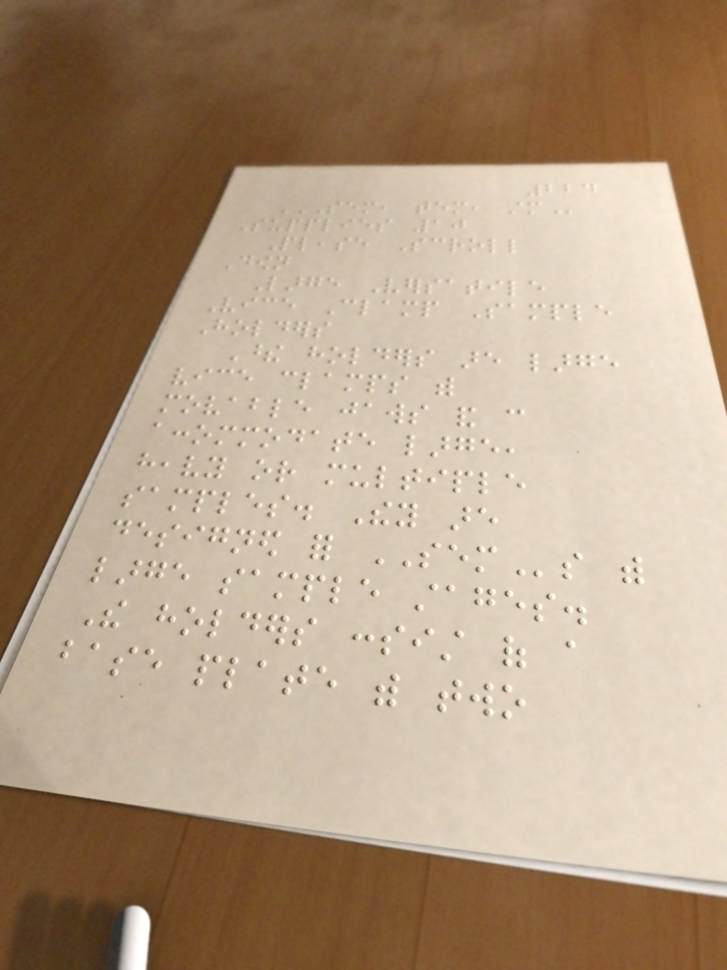224
SEM, TEM, STM
Supplies 10
Please Scroll
Down
Large Versatile
Vice Clamp Sample
Holders
These holders are large
vice clamps with
movable jaws and can
accommodate large,
heavy or multiple
samples. They are
designed for SEMs with
large sample stages.
The holders consist of a
base plate with two
